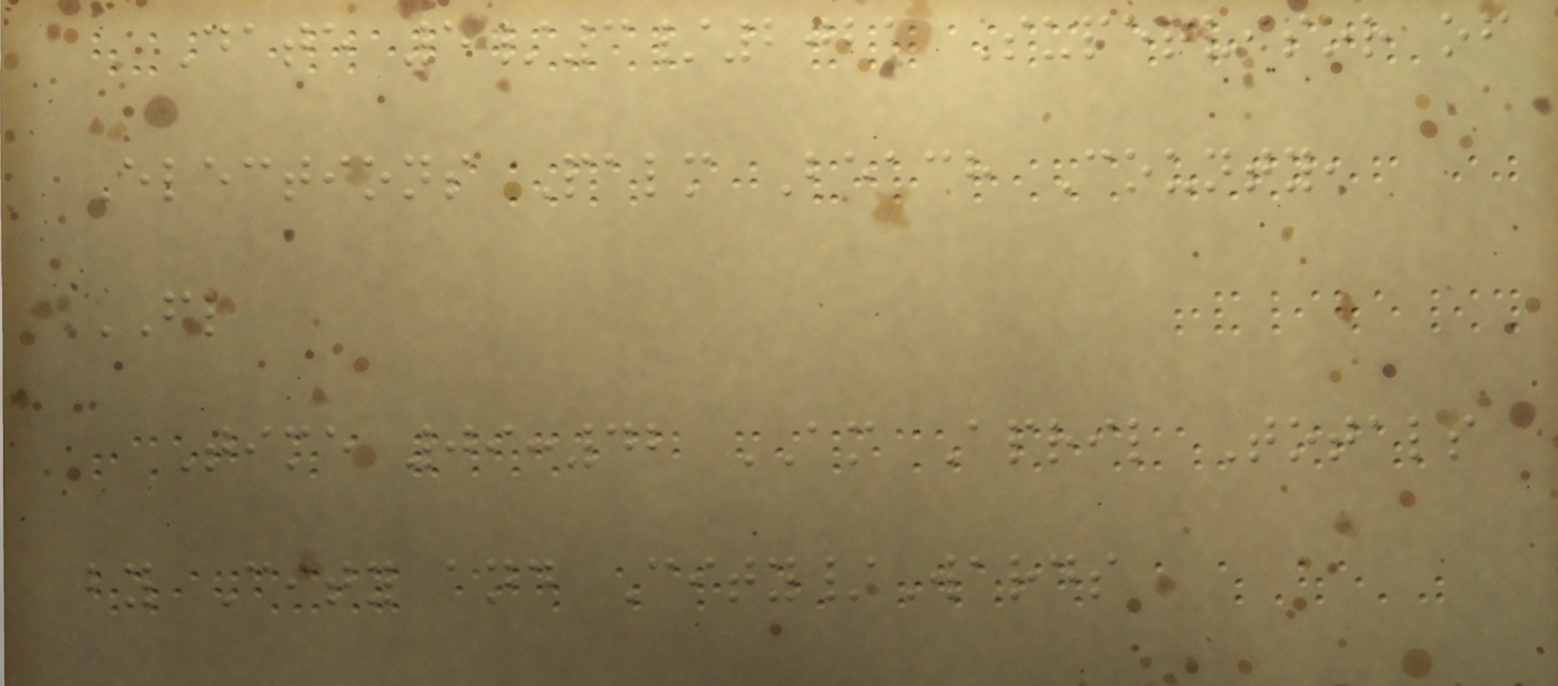Date 5/3/2021 Supervisor of
Elections Palm Beach County,
FL
Time 09:42 AM April Totals
by City and City/Wards
